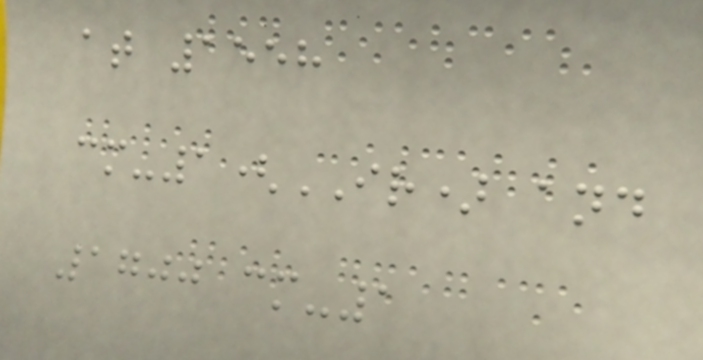at 1558
cm-1(IR) and
1700 cm-1
